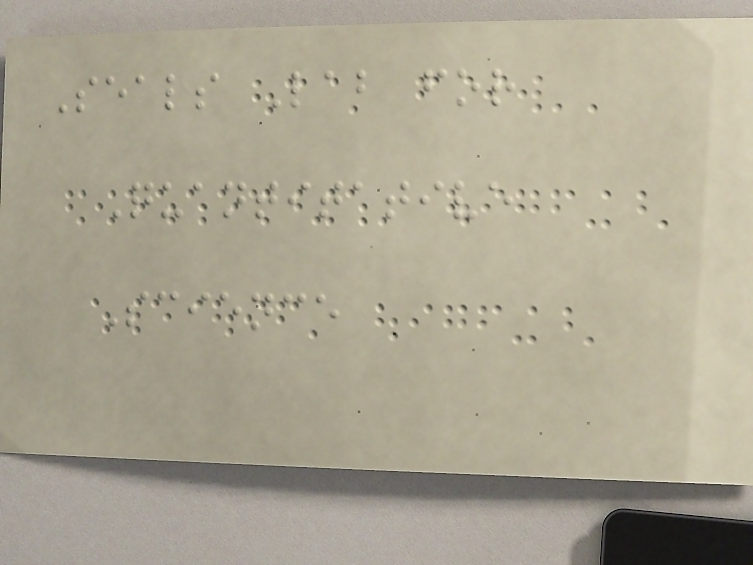Seals Lab for
Quantitative
Science
